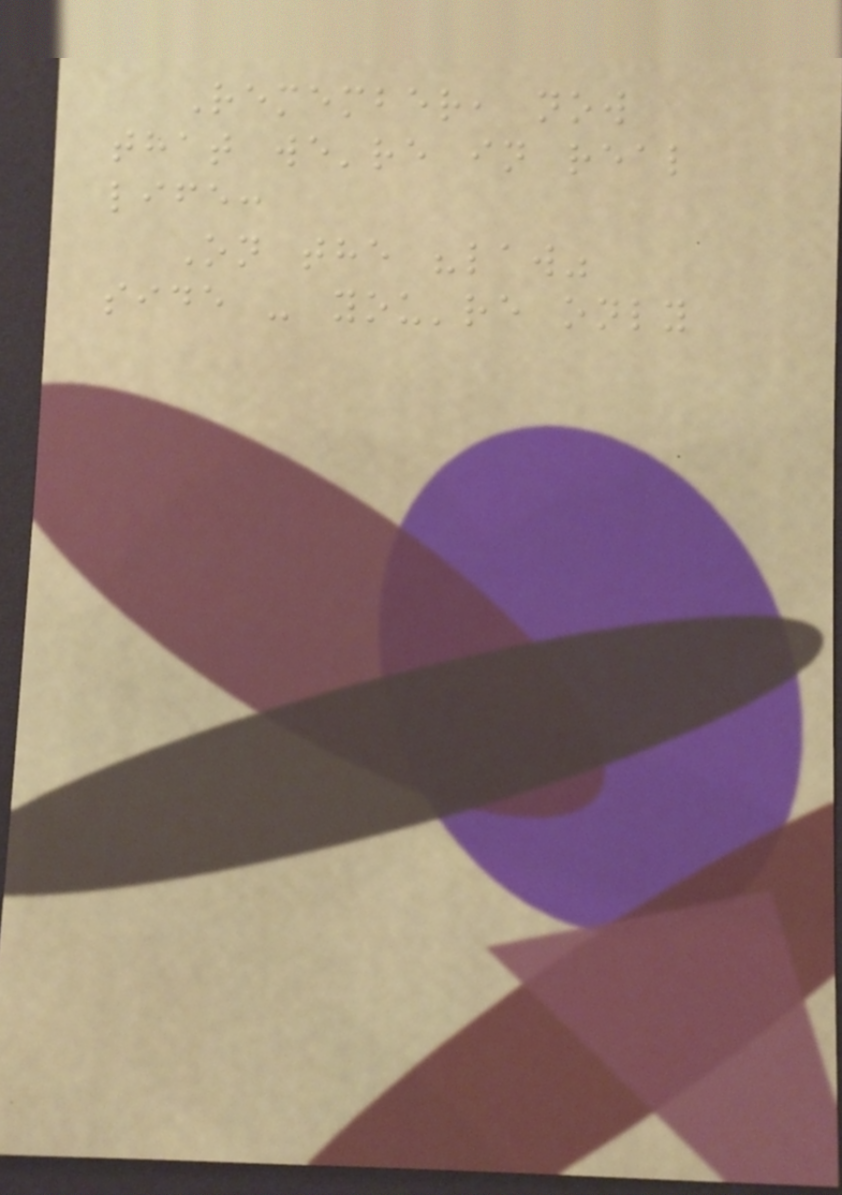Remember, now
that we're in real
life:
On the "law"
side - you're only
